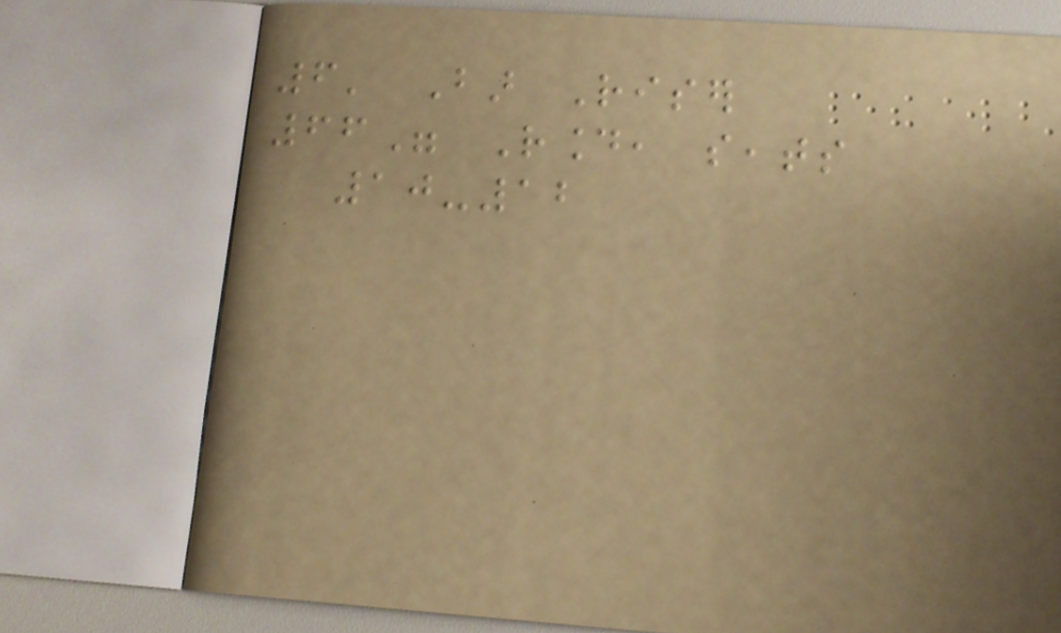6' Bar Riser
66" Round, seats
10-12
